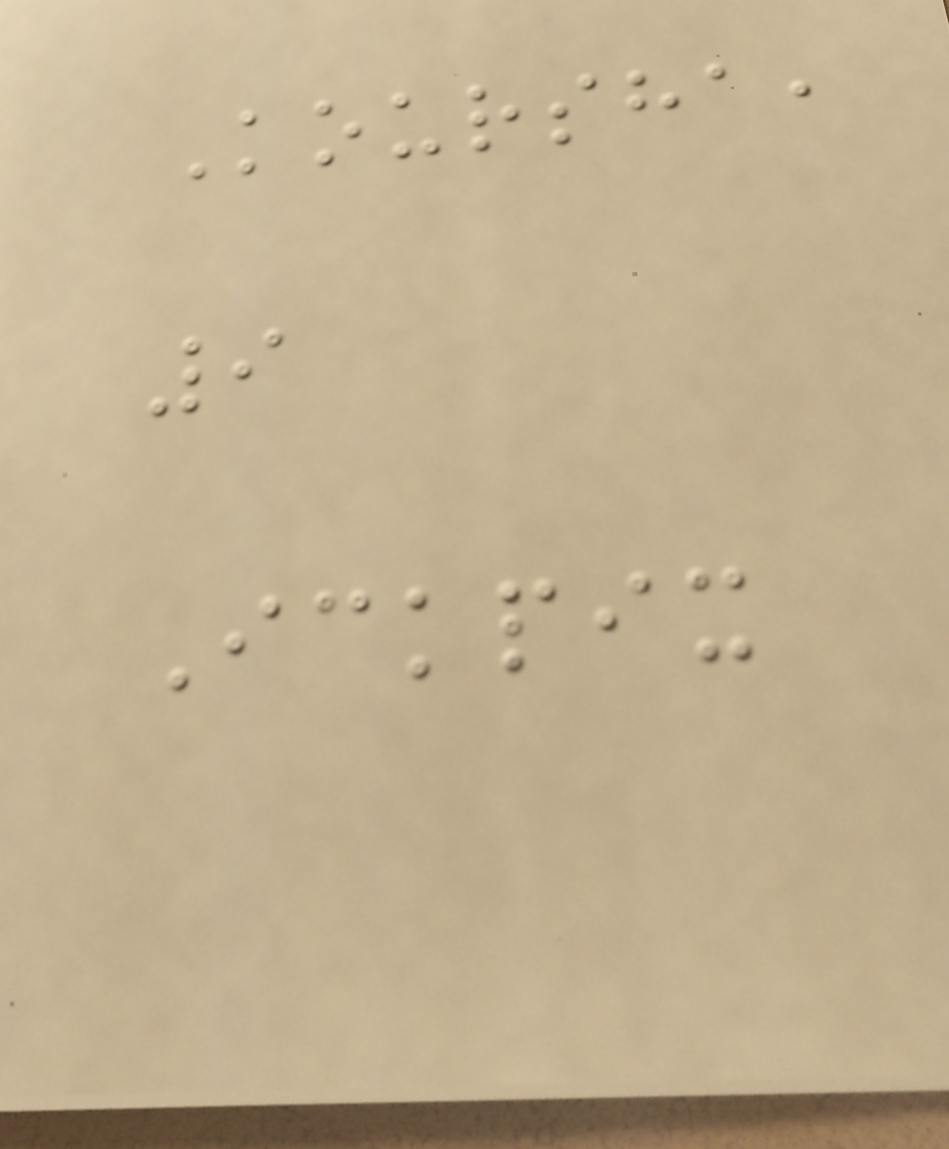Koursha,
9
Ickpix
